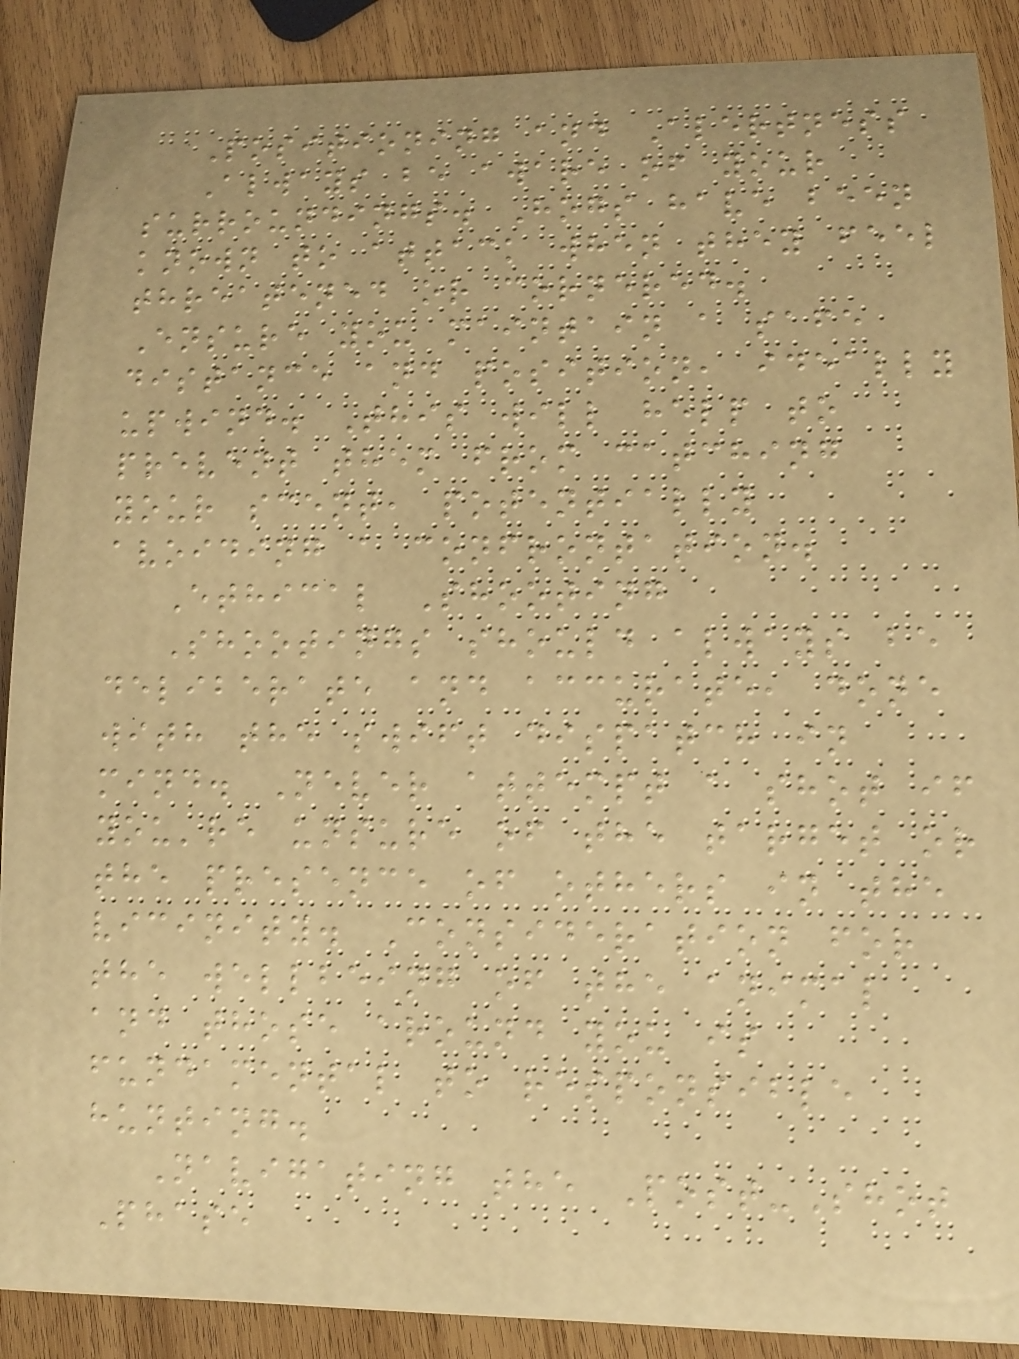Positioning and Alertness
Always be aware of your
surroundings. Hogs have been
known to attack when they feel
threatened or cornered.
Ensure you maintain a safe
distance and position, ideally
upwind. This will help to
prevent them from catching
your scent, potentially
avoiding a confrontation.
Ethical Shooting
Shootings should always be
deliberate and accurate, done
with the swift dispatch in
mind. Never attempt a shot if
you're unsure of the target or
the presence of others in the
vicinity. Consideration for
the wellbeing of the animal
and those around you is
fundamental to responsible
hunting.
Navigating the Post-Shot
Phase
